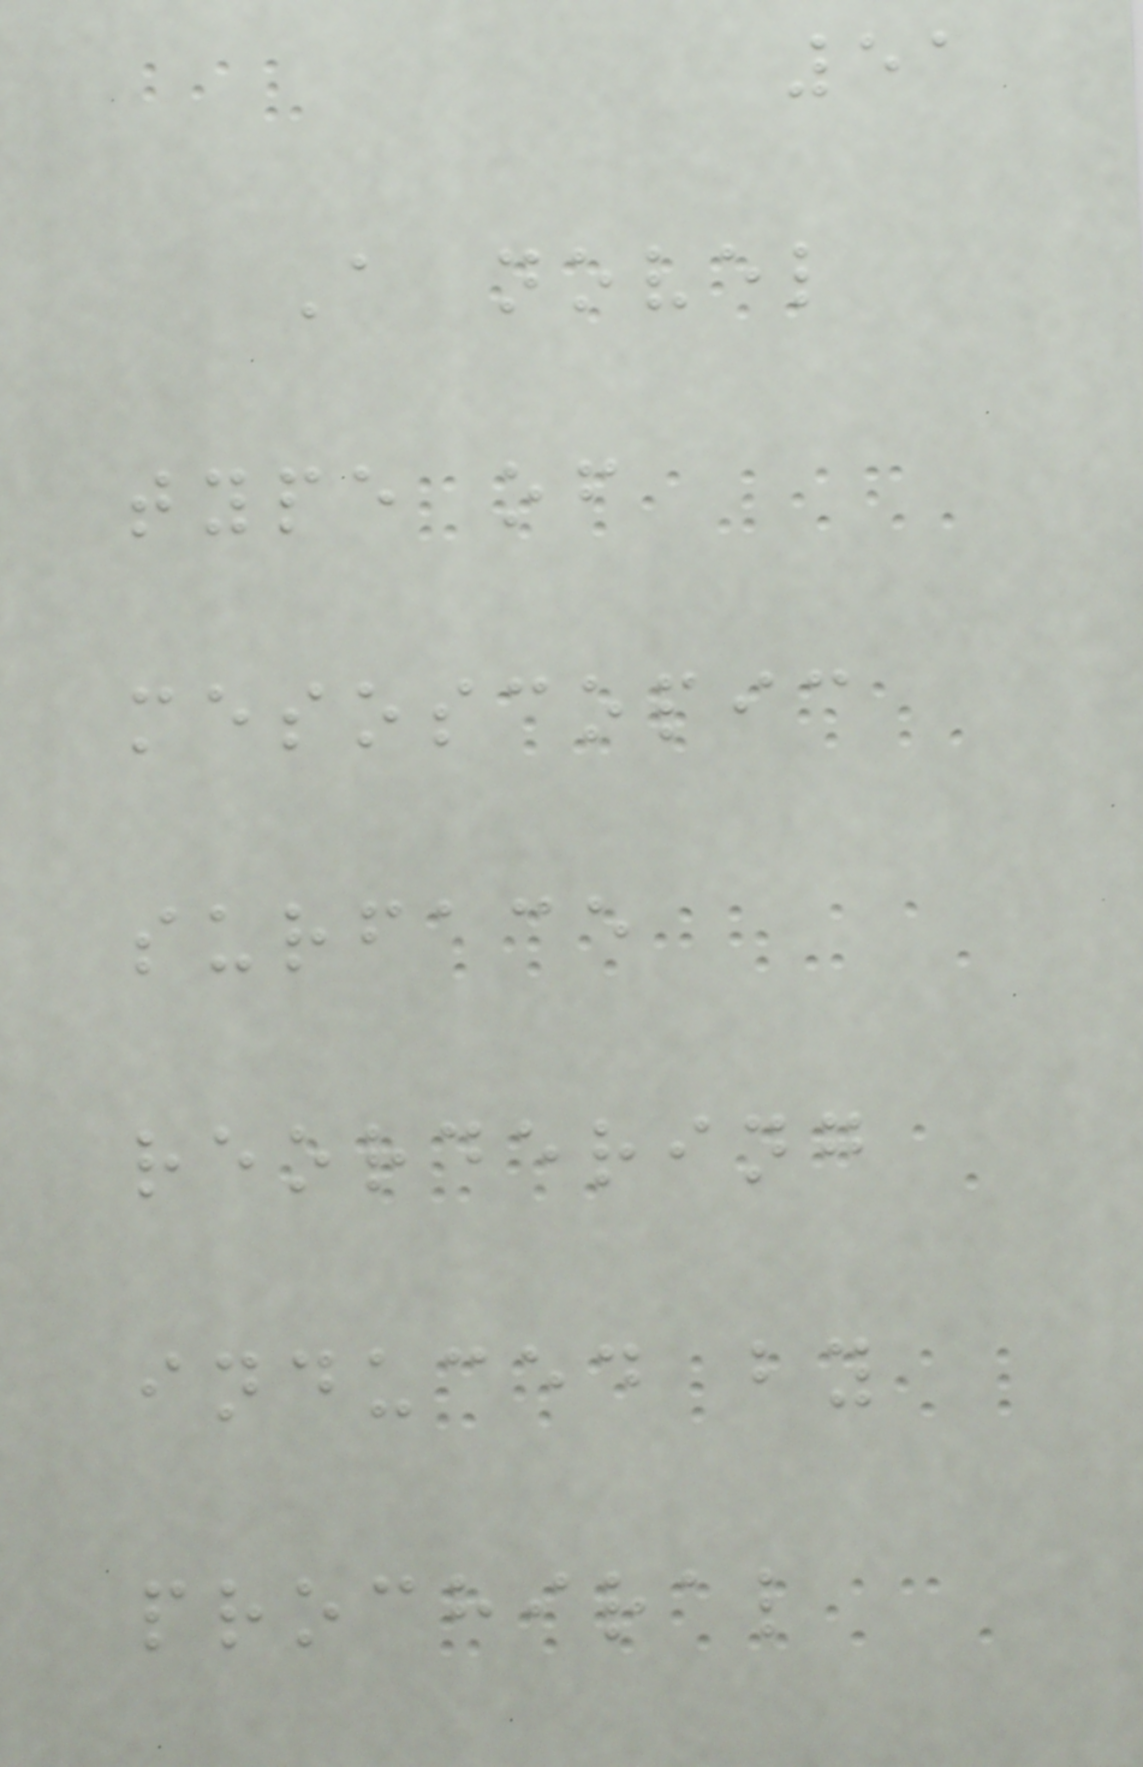51
A novel
type of
mesoscopic
surface
reordering
induced by
prochiral
